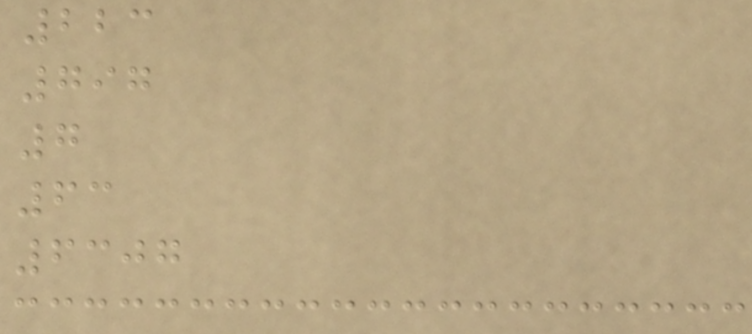223
797
7
63
6307
